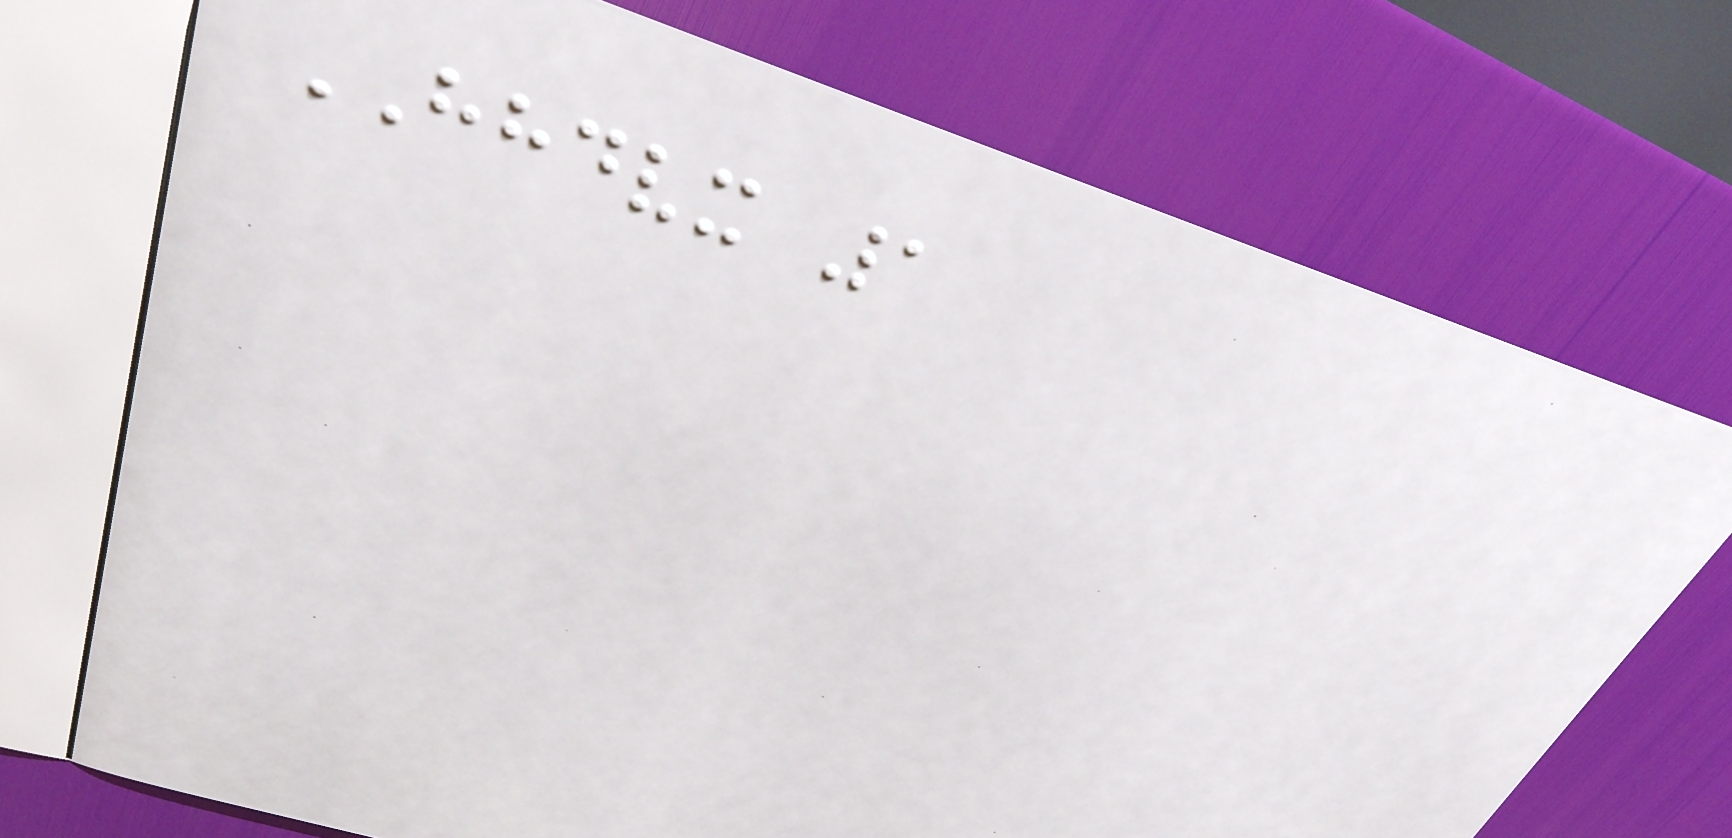HHDVX 1
